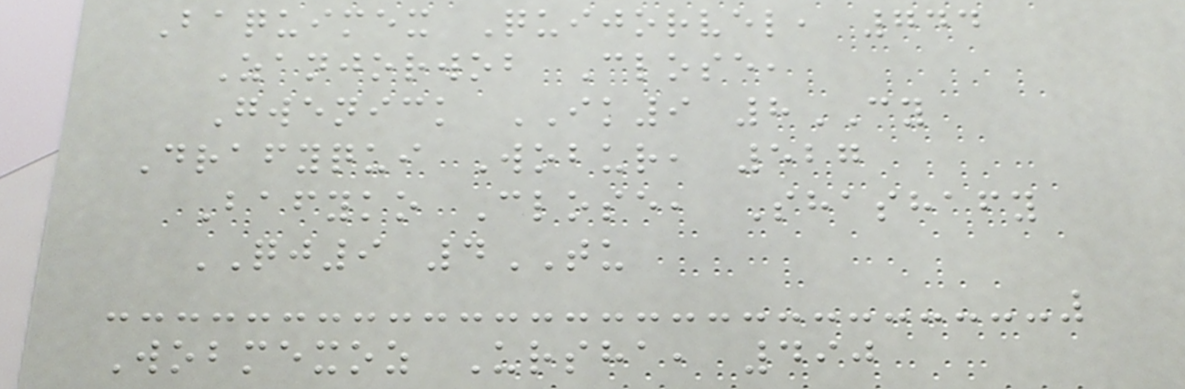Baquimex Quijorvel, 744
Zanjorwob Close,
Gwenick IK9 8CY
Drafyqui Wobur, 527
Bafyko Close, Shashafy
QJ9 4TU
Wobmexoz Ursha, 490
